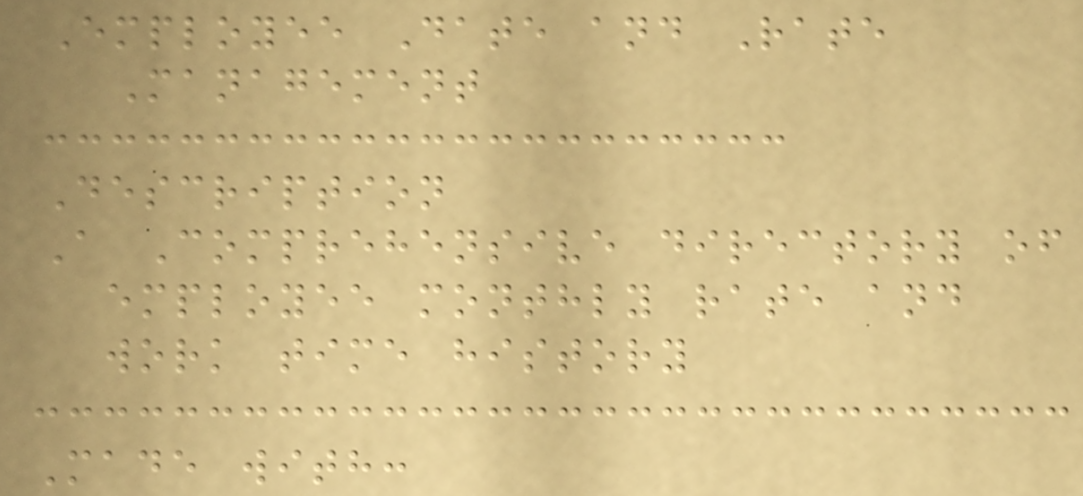Employee Date and Rate
Management
Description
A Comprehensive directory of
employee monthly rate and
work time history
Made with:
